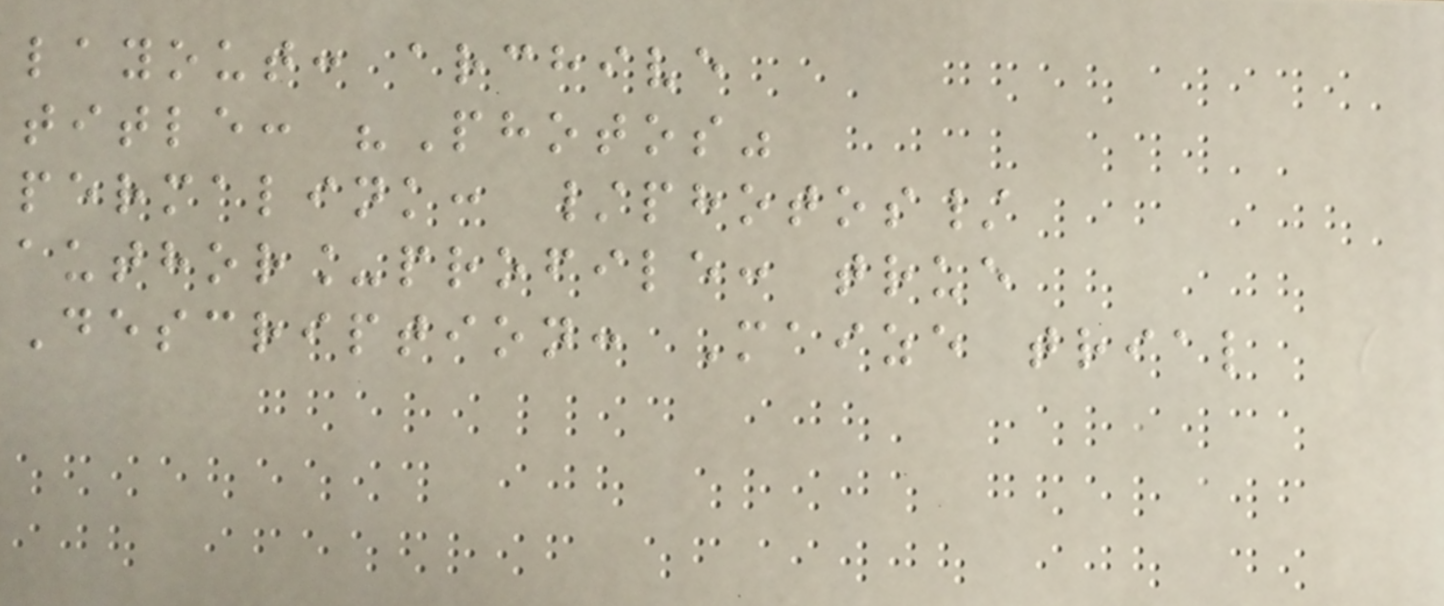layout: archive
title: "Photos"
permalink: /photos/
author_profile: true
Description: Maize trial
